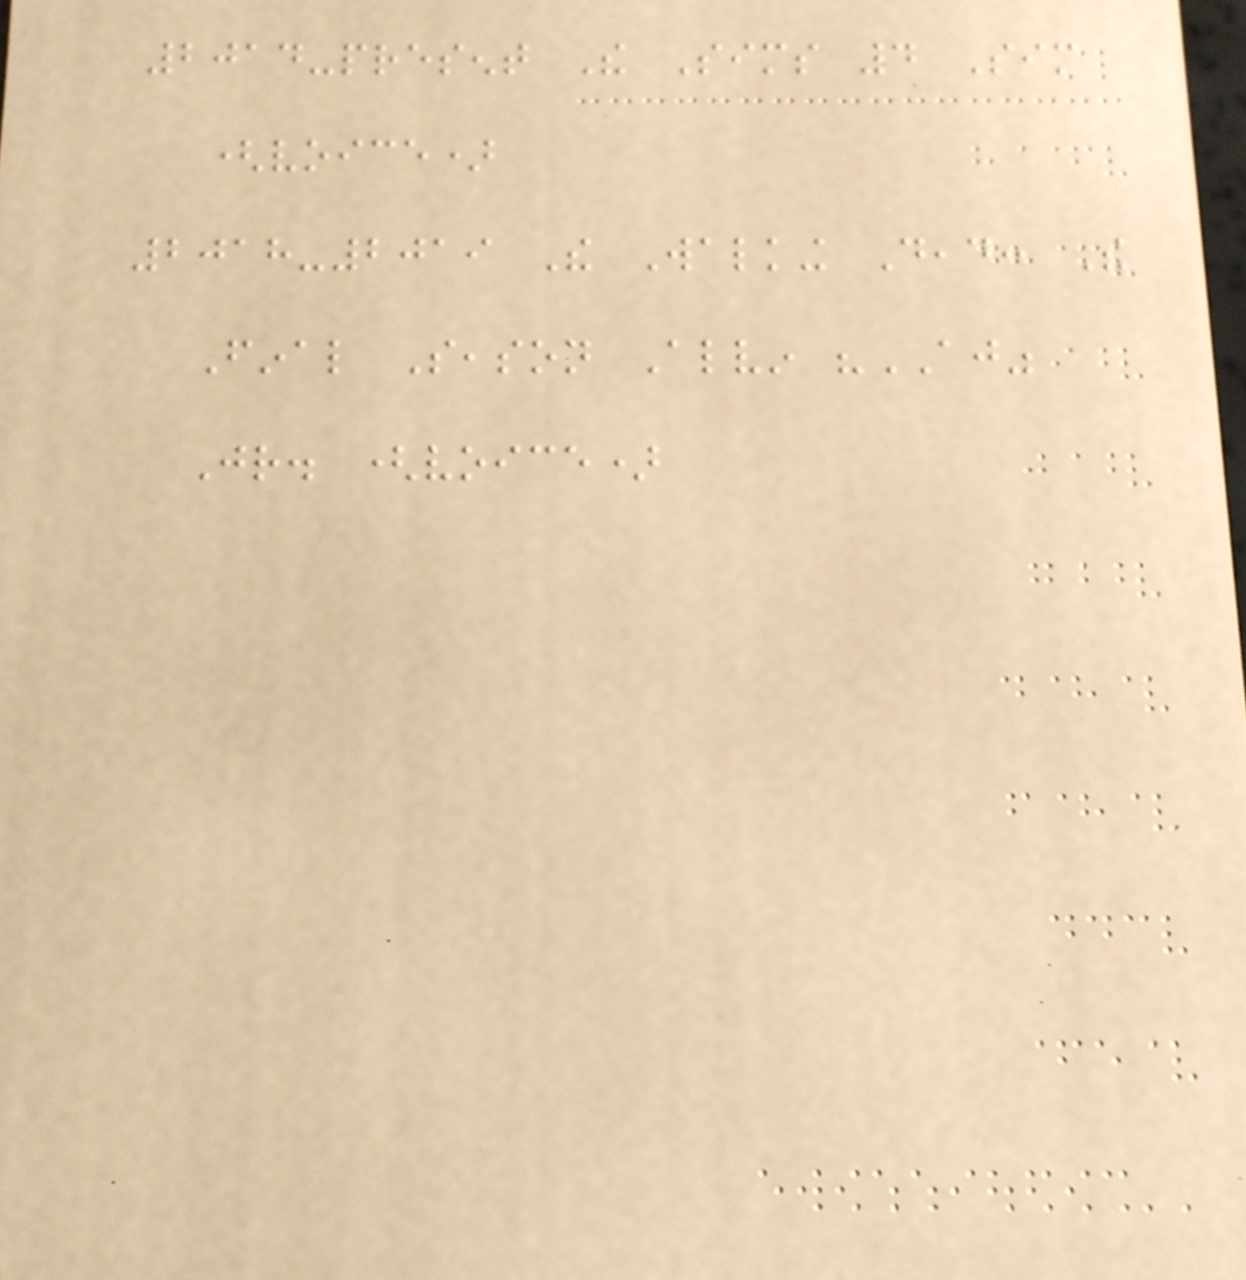2014-present The Sims 4 Sim
(voice)
2018-2019 The Walking Dead: The
Final Season Alvin "AJ"
Jr. (voice)
